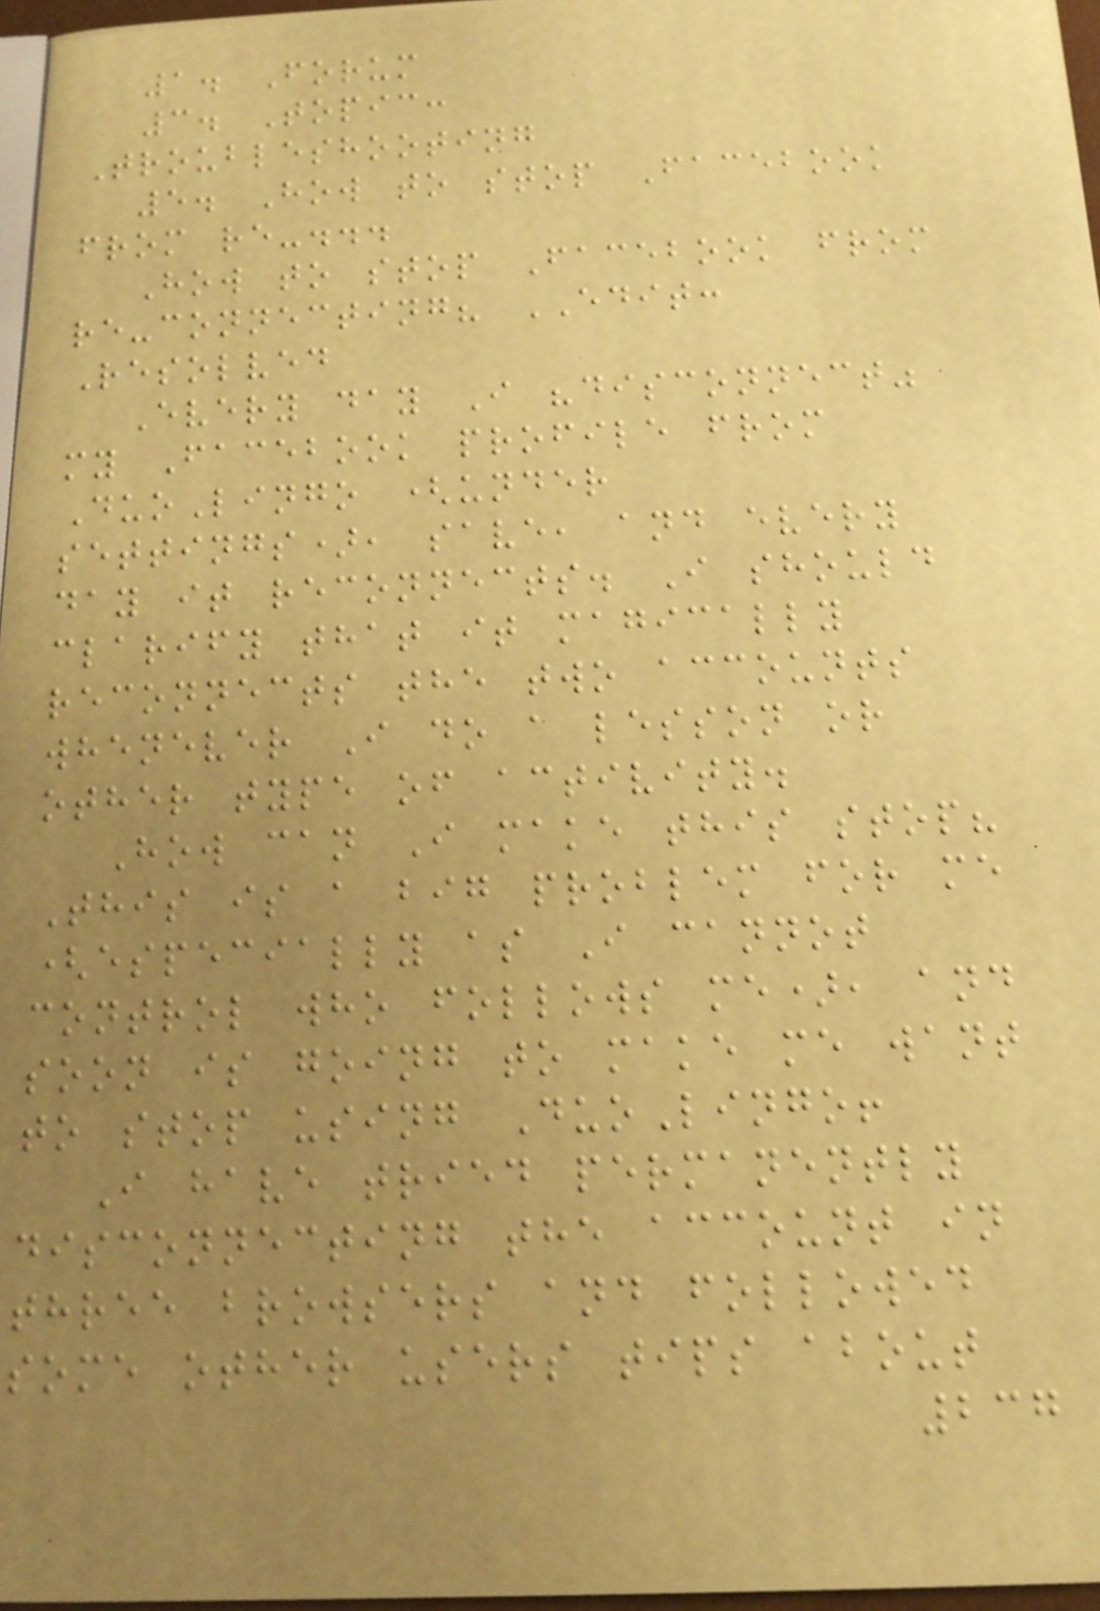1. Forum
3. Topic:
Troubleshooting
5. How to stop Facebook
from re-...
How to stop Facebook from
re-connecting? EDIT:
Resolved
Every day I "disconnect"
my Facebook profile from
DuoLingo (under
settings), save, and every
day it reconnects. I should
clarify that it magically
reconnects the two accounts
whenever I do a lesson or
other type of activity.
How can I make this stop?
This is a big problem for me
(especially as I cannot
control who follows me), and
soon is going to make me want
to stop using DuoLingo!
I have tried permanently
disconnecting the account in
three browsers and followed
some other users tips about
237
